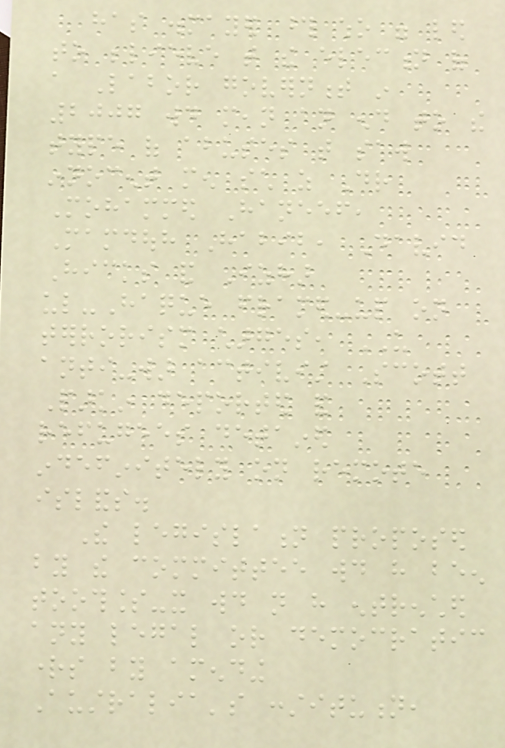has dismayed those who were led
to believe that the election of
a Labor government in
2007 would mean an end to the
type of abuses that saw
innocent men such as Dr
Mohammed Haneef,
Mamdouh Habib, David
Hicks and Izhar
ul-Haque framed-up on
terrorism charges, US
anti-war activist Scott
Parkin deported and
refugees detained
indefinitely on remote
islands.
The legislation proposed
by the committee would have been
toothless-it would not have entrenched
any legal or democratic
rights by amending
Australia's constitution,
